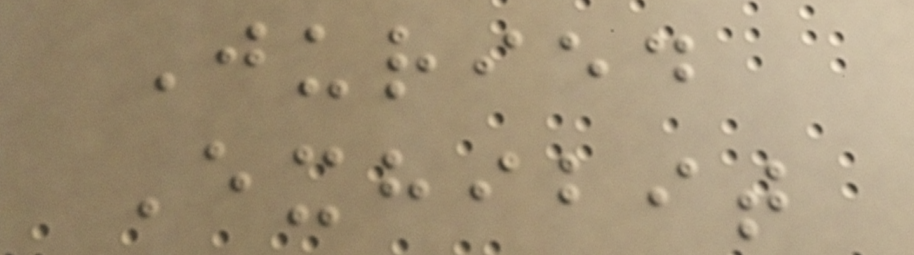Juried
Exhibit
